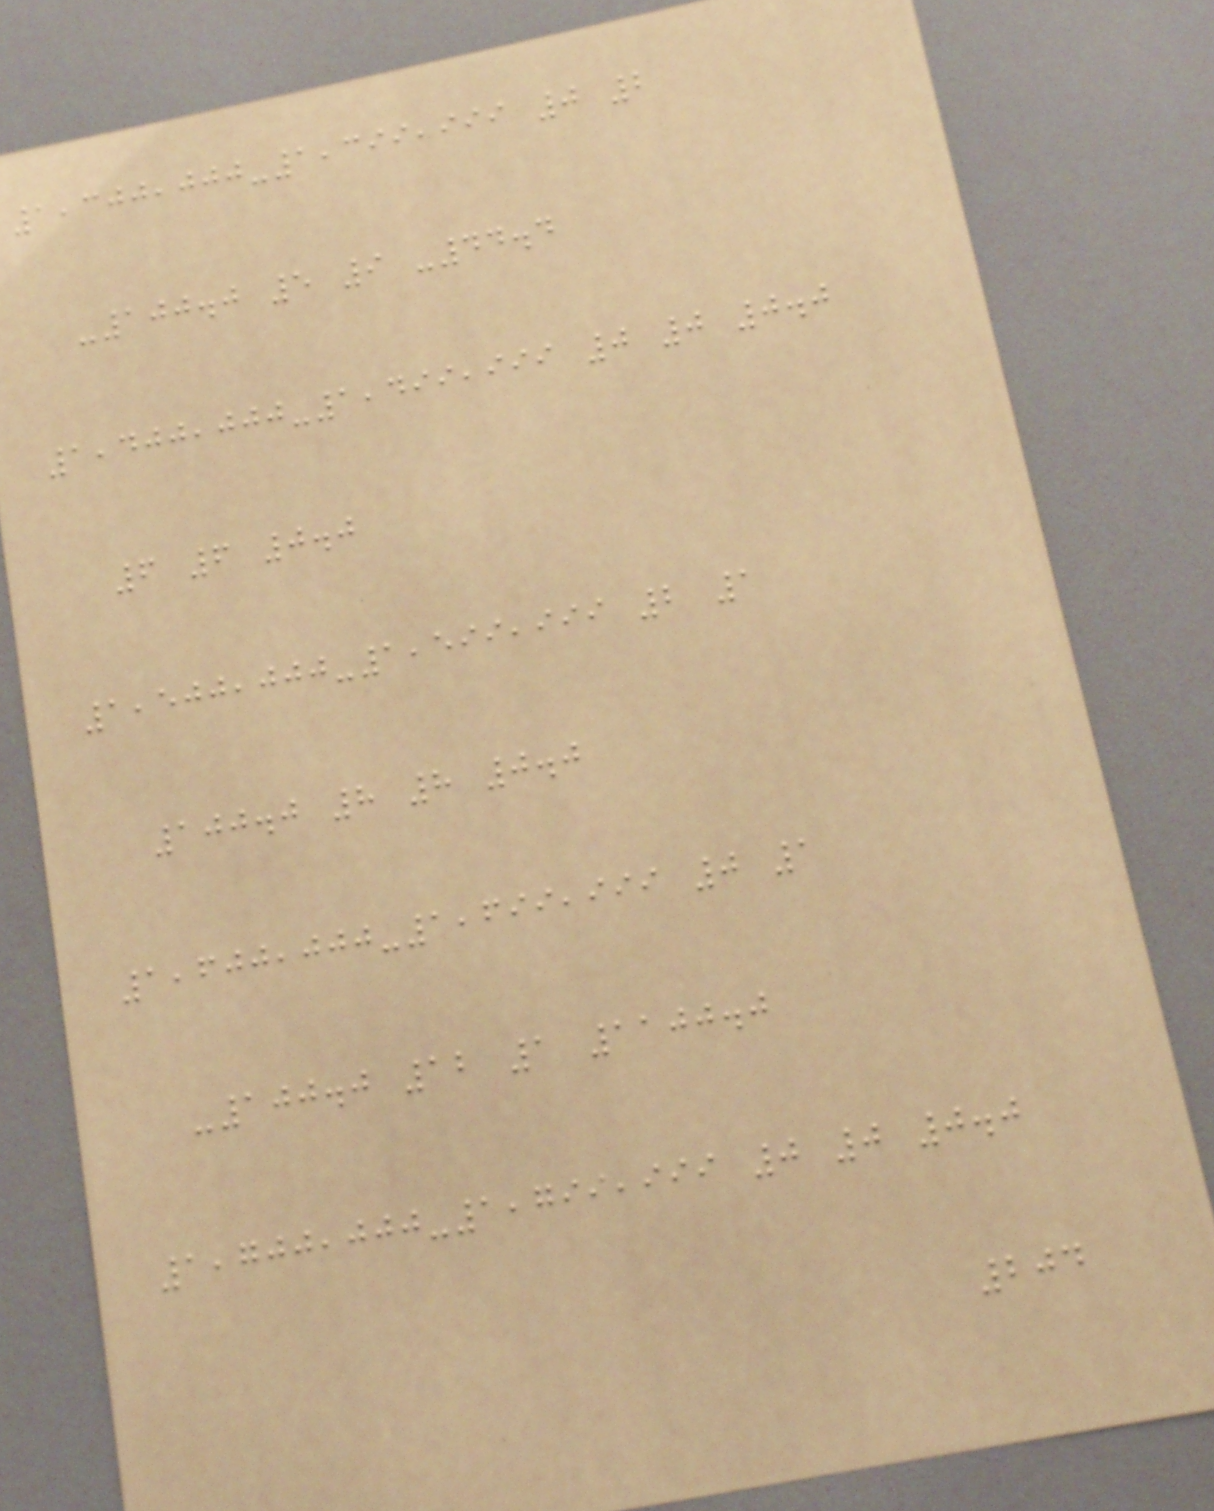1,300,000-1,399,999 0 2
-100.0 5 9 -44.4
1,400,000-1,499,999 0 0 0.0
6 6 0.0
1,500,000-1,599,999 2 1
100.0 8 8 0.0
1,600,000-1,699,999 0 1
-100.0 12 1 1100.0
1,700,000-1,799,999 0 0 0.0
204
